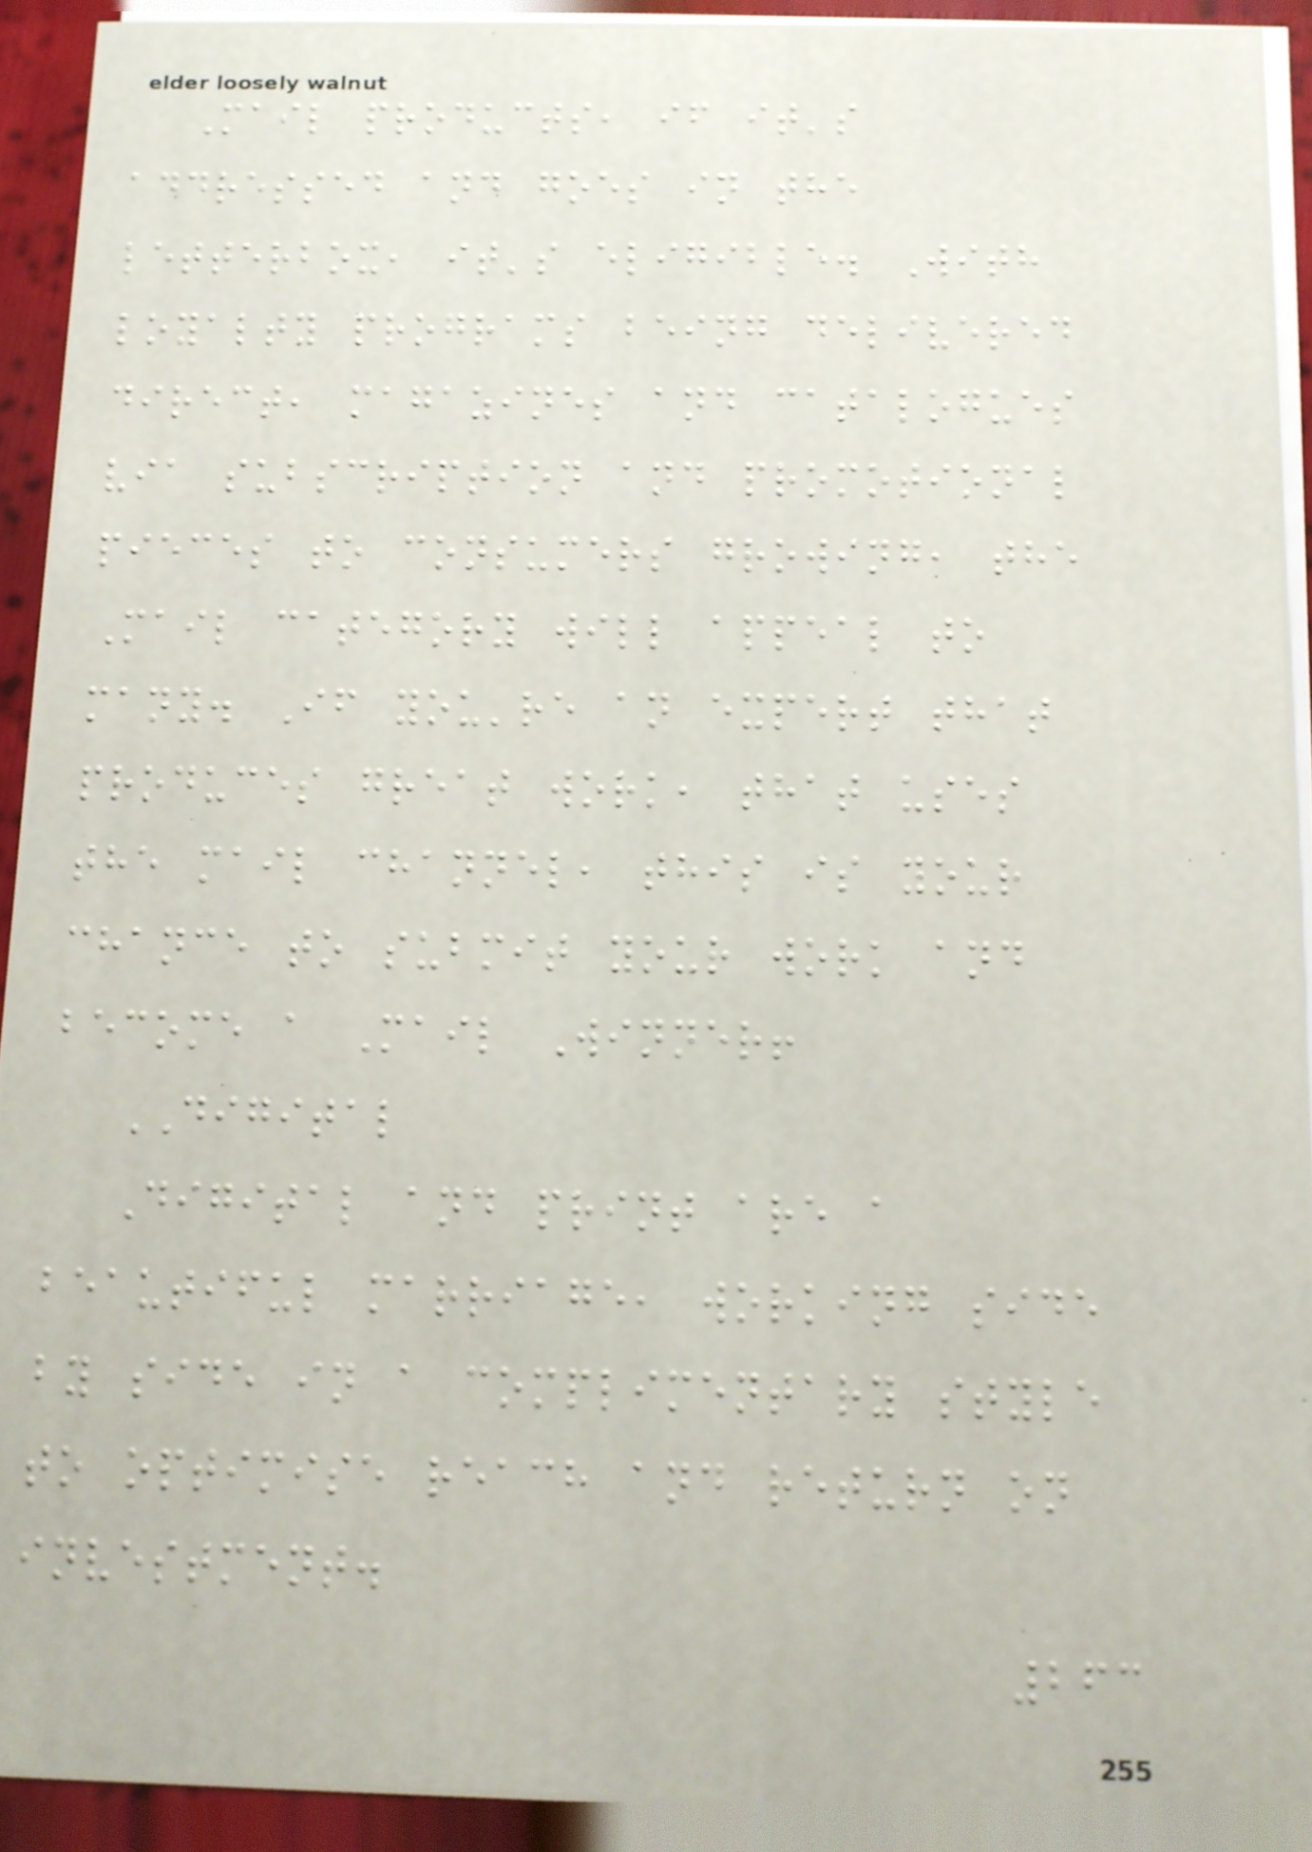Mail products, if it's
addressed and goes in the
letterbox, it's eligible. With
loyalty programs being delivered
direct, magazines and catalogues
via subscription and promotional
pieces to consumers growing, the
Mail category will appeal to
many. If you're an expert that
produces great work, that uses
the mail channel, this is your
chance to submit your work and
become a Mail Winner!
DIGITAL
Digital and print are a
beautiful marriage, working side
by side in a complimentary style
to optimise reach and return on
investment.
263
